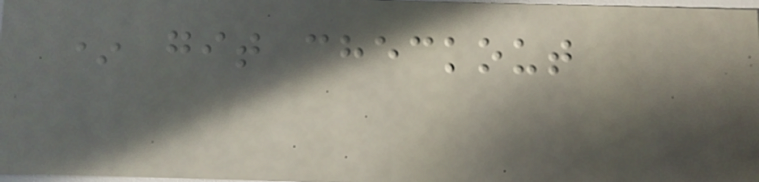* git checkout
